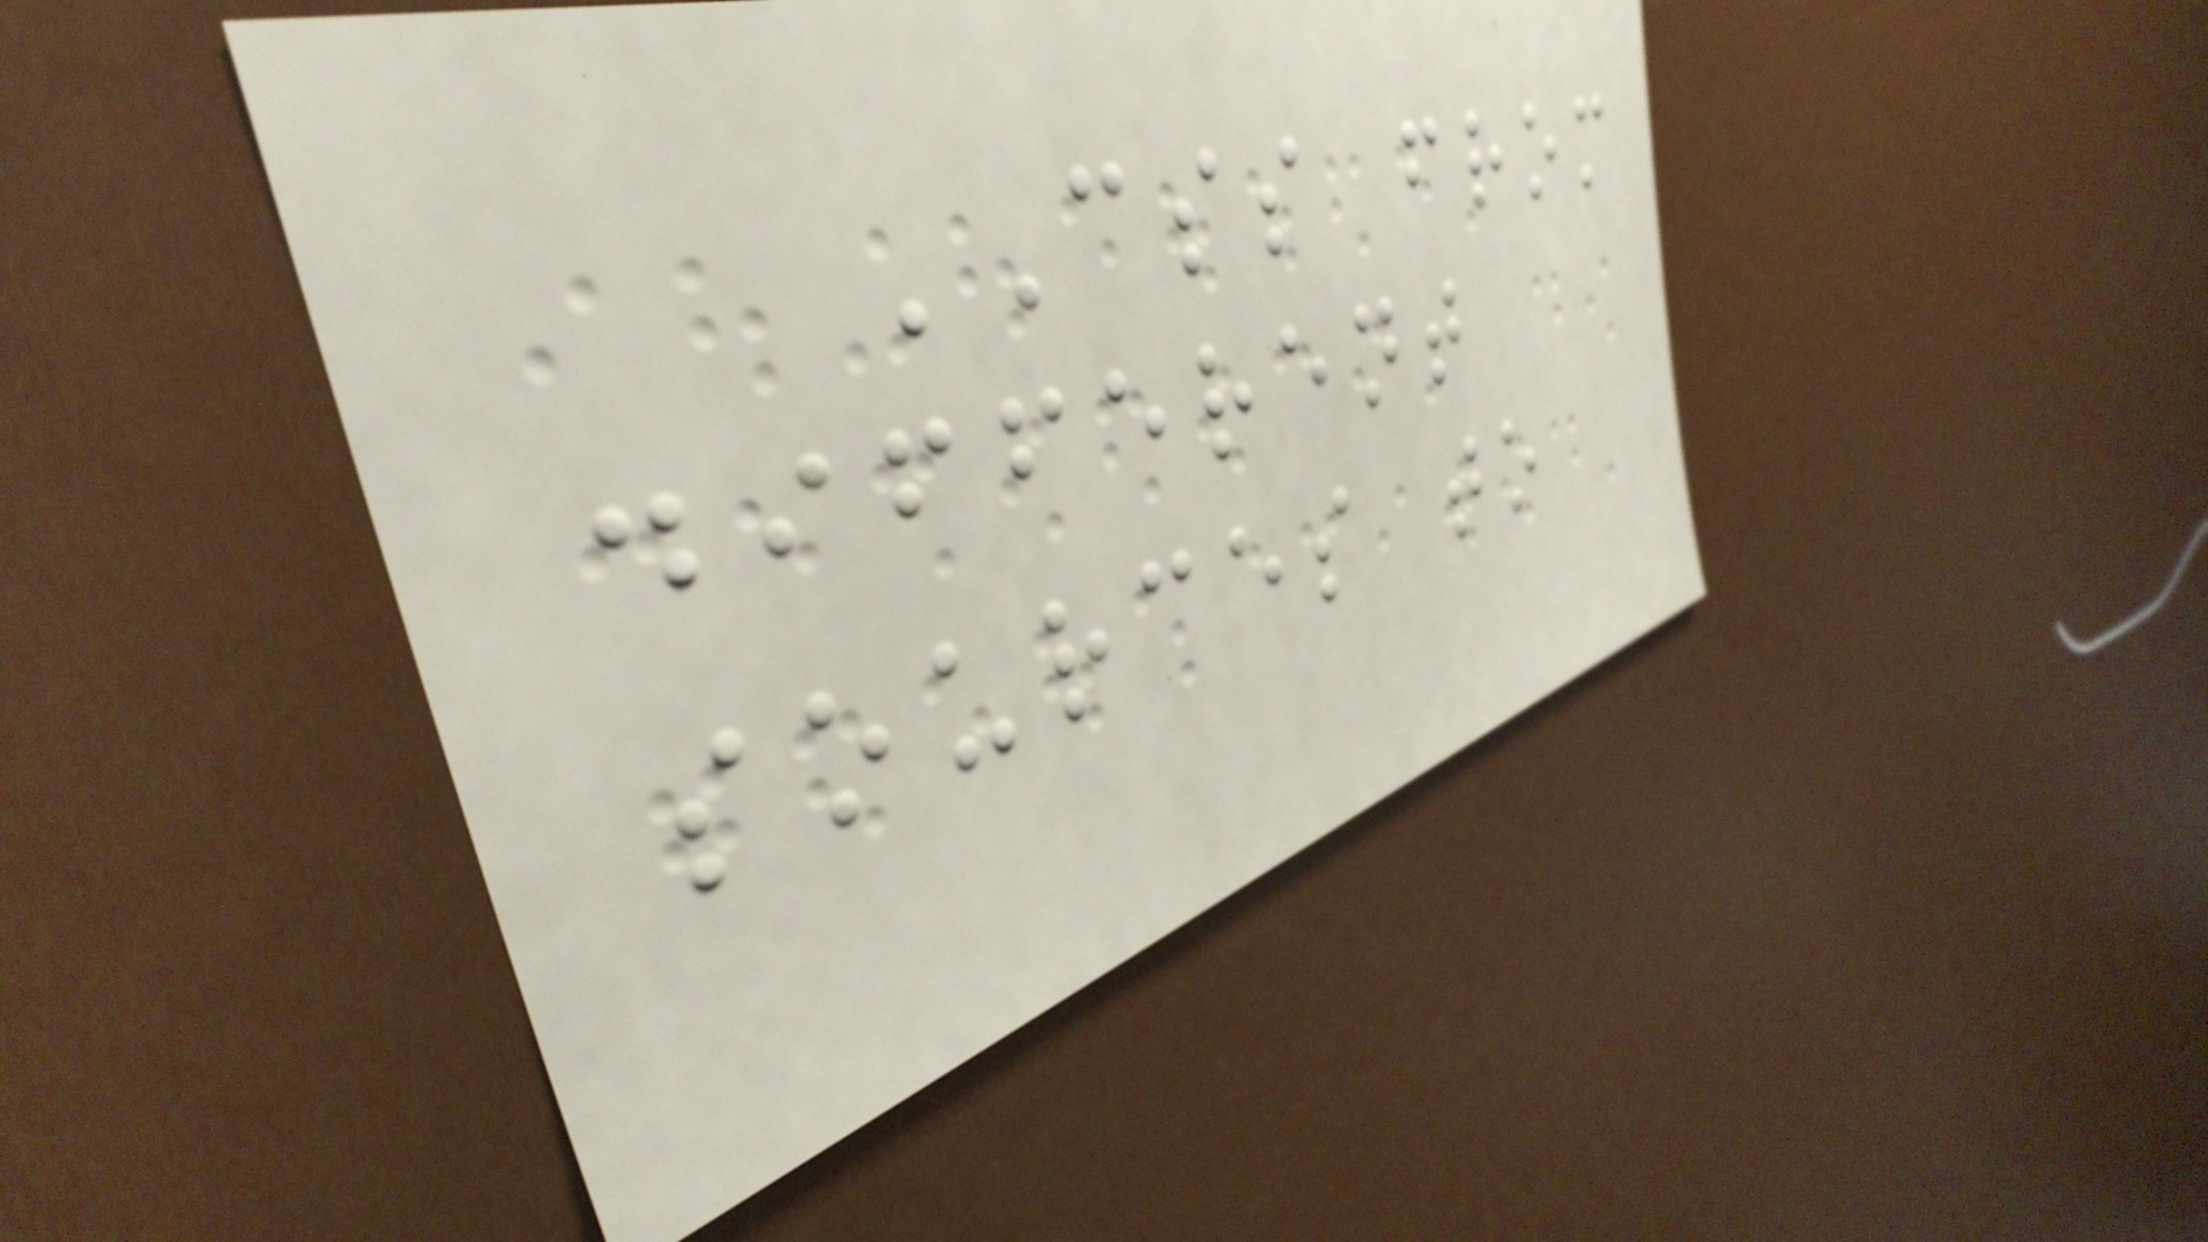CSS from
different
sources to
